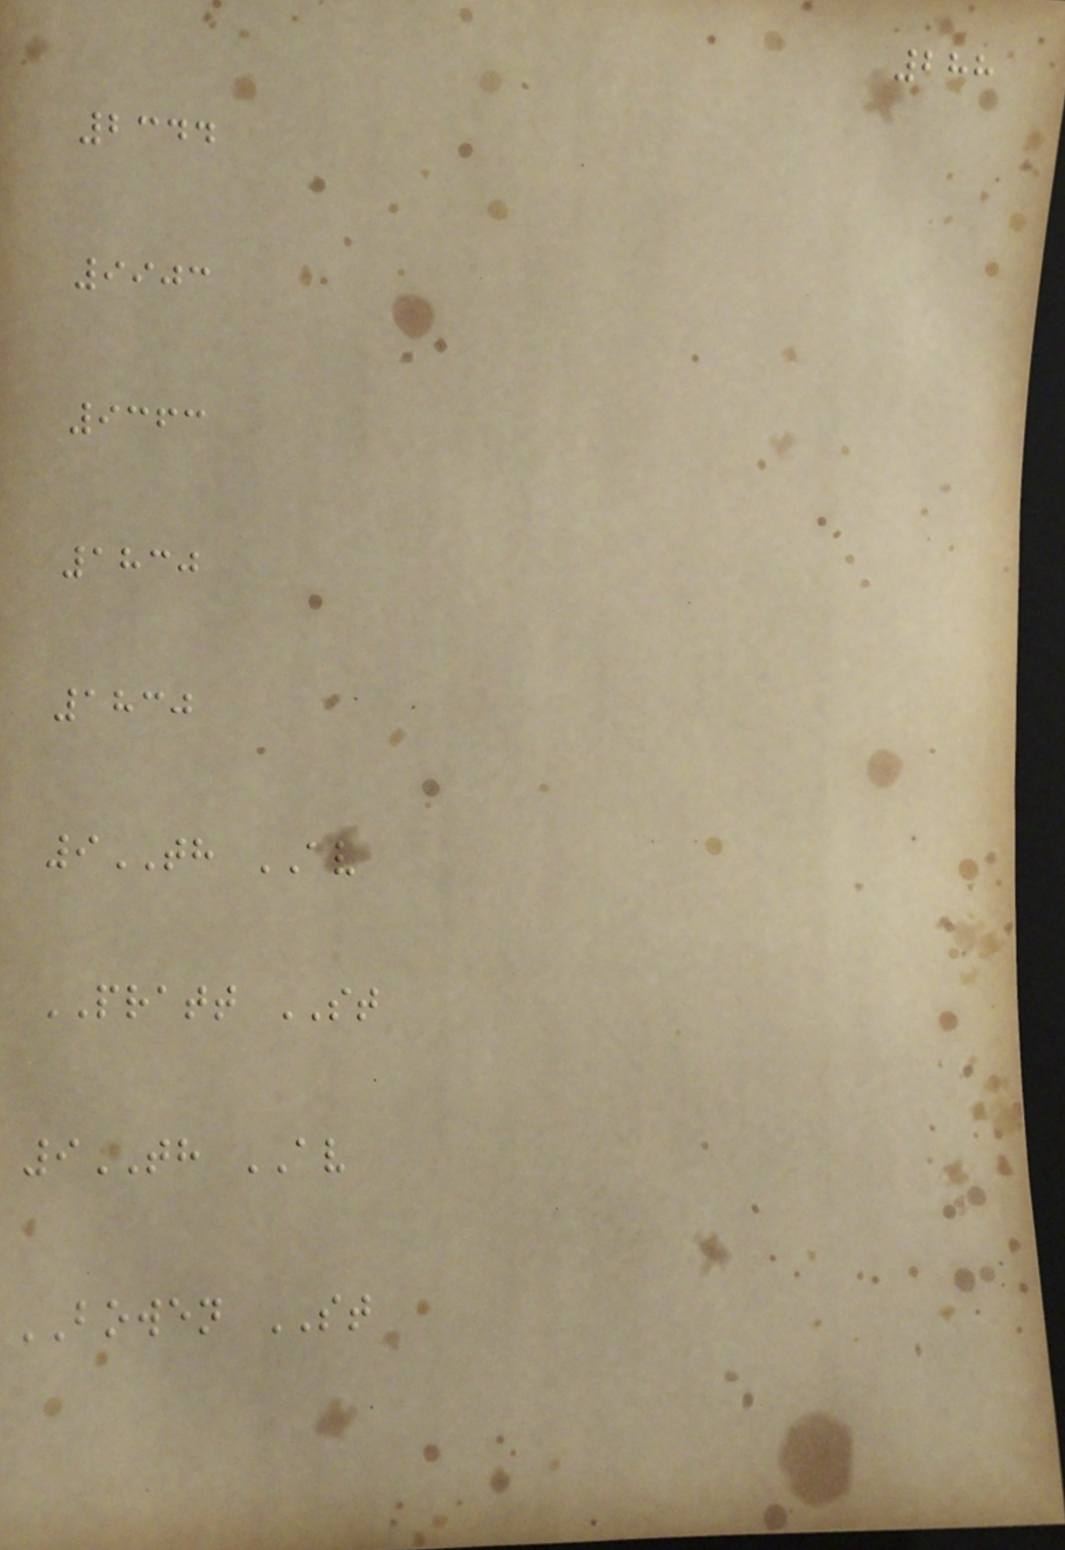288
2344
9903
9363
1830
1830
9TH AV
PRATT ST
9TH AV
BOWEN ST
